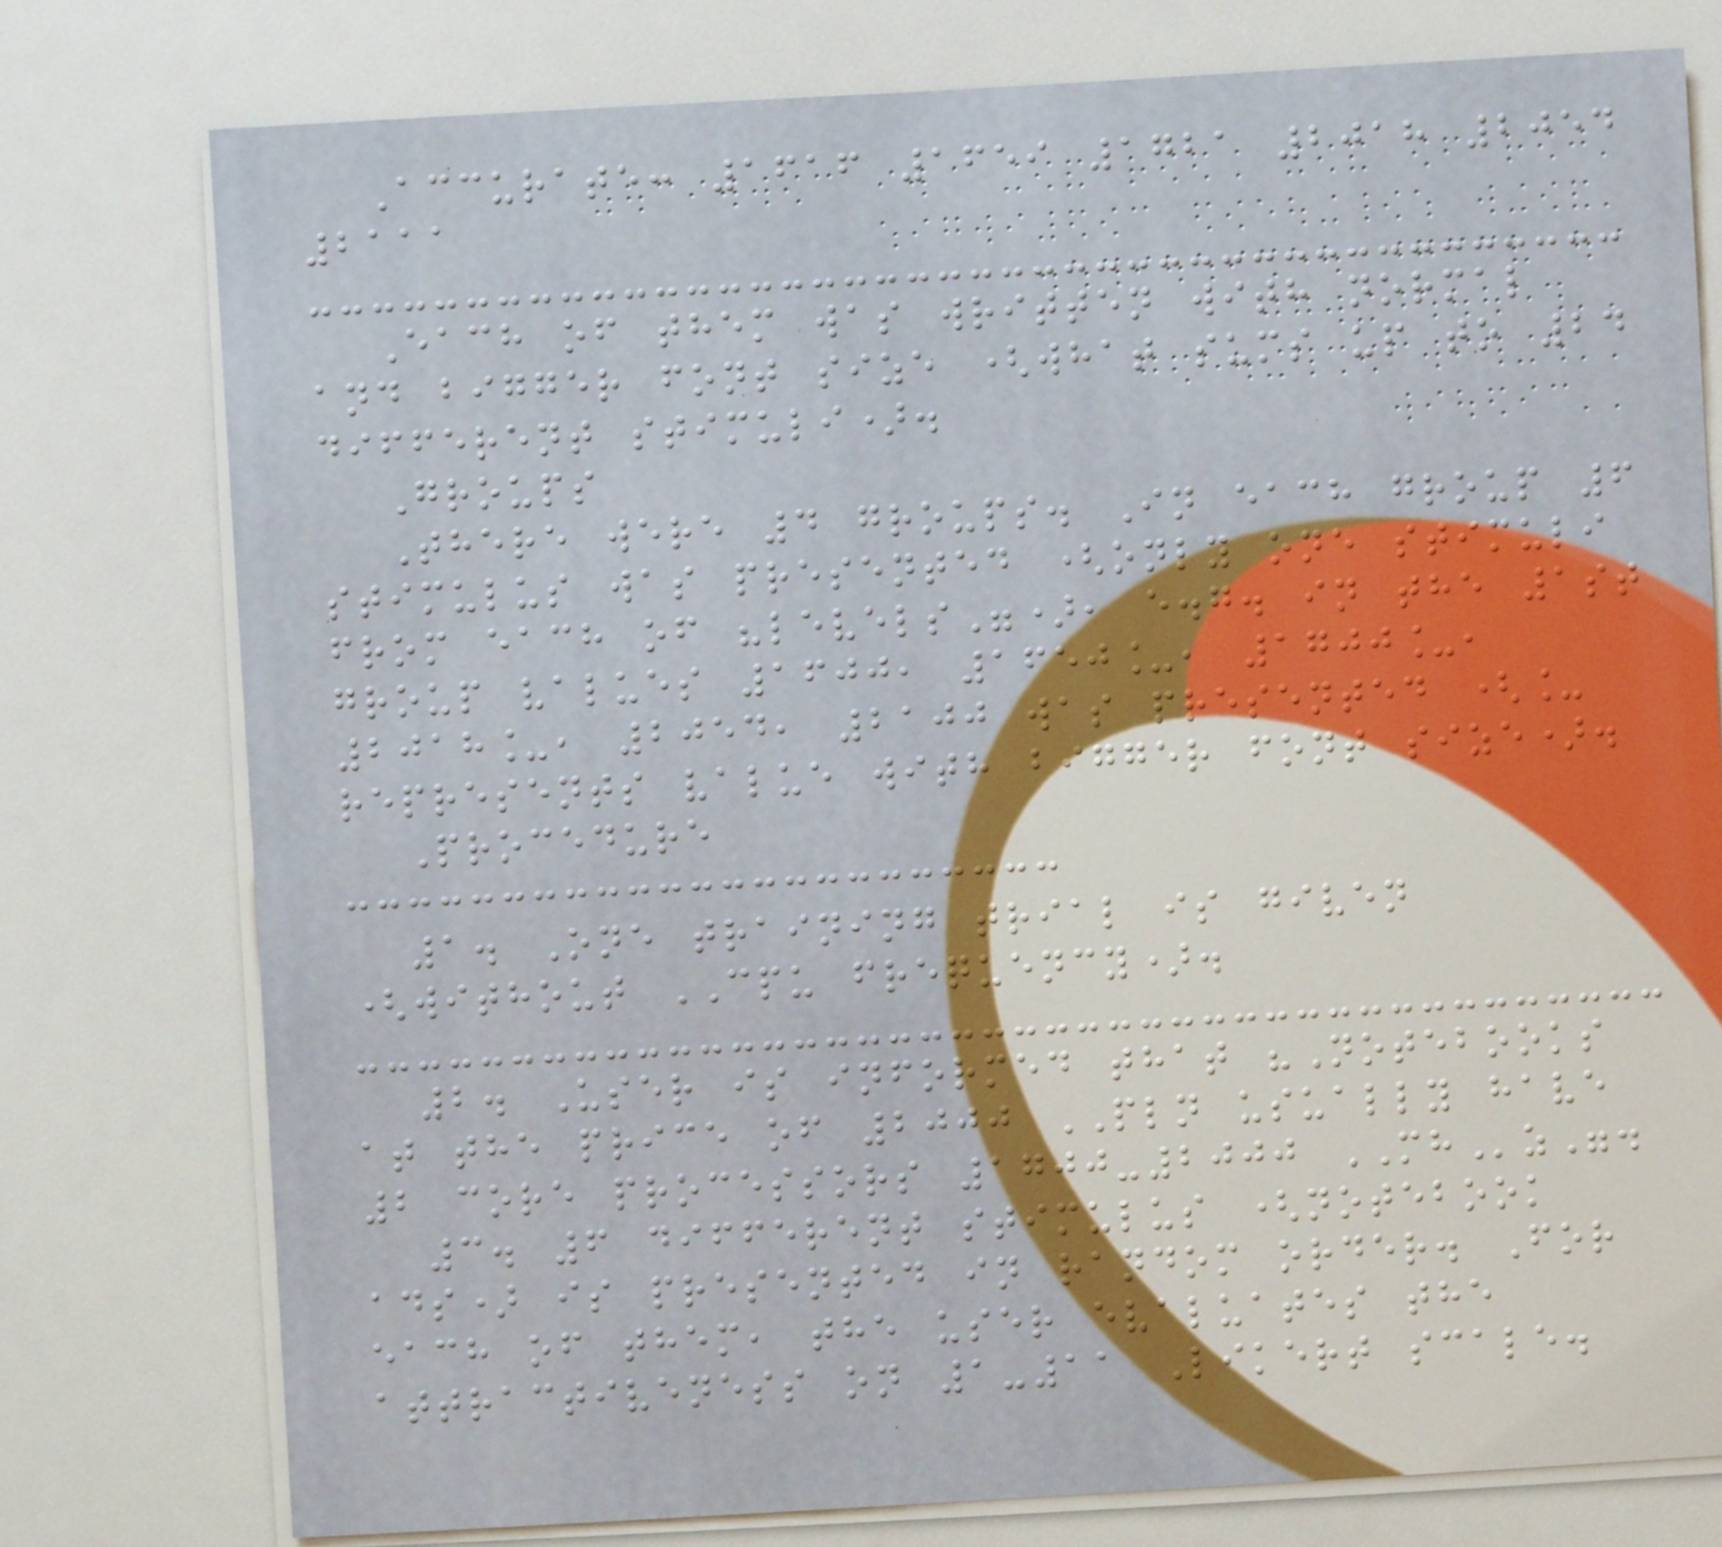Accurate: 1616 1659 1721 2018 2054
2111
Each of them was written with normal
and bigger font size (what sums up to 24
different stimuli).
Groups
There were 4 groups. In each group 6
stimulus was presented (only one stimuli
from each of "levels"), e.g. in the 1st
group values 1600, 1650_, 1700_,
2018_, 2054, 2100 was presented (_
represents value with bigger font size).
Procedure
1. One training trial is given
(without CPU frequency).
2. User is informed that "Notebooks
at the price of 2000 PLN usually have
2 core processors 1700-2000 MHz".
3. 6 different stimulus (notebook
ads) is presented in random order. For
each of them, the user evaluates the
attractiveness on 1-11 Likert scale.
